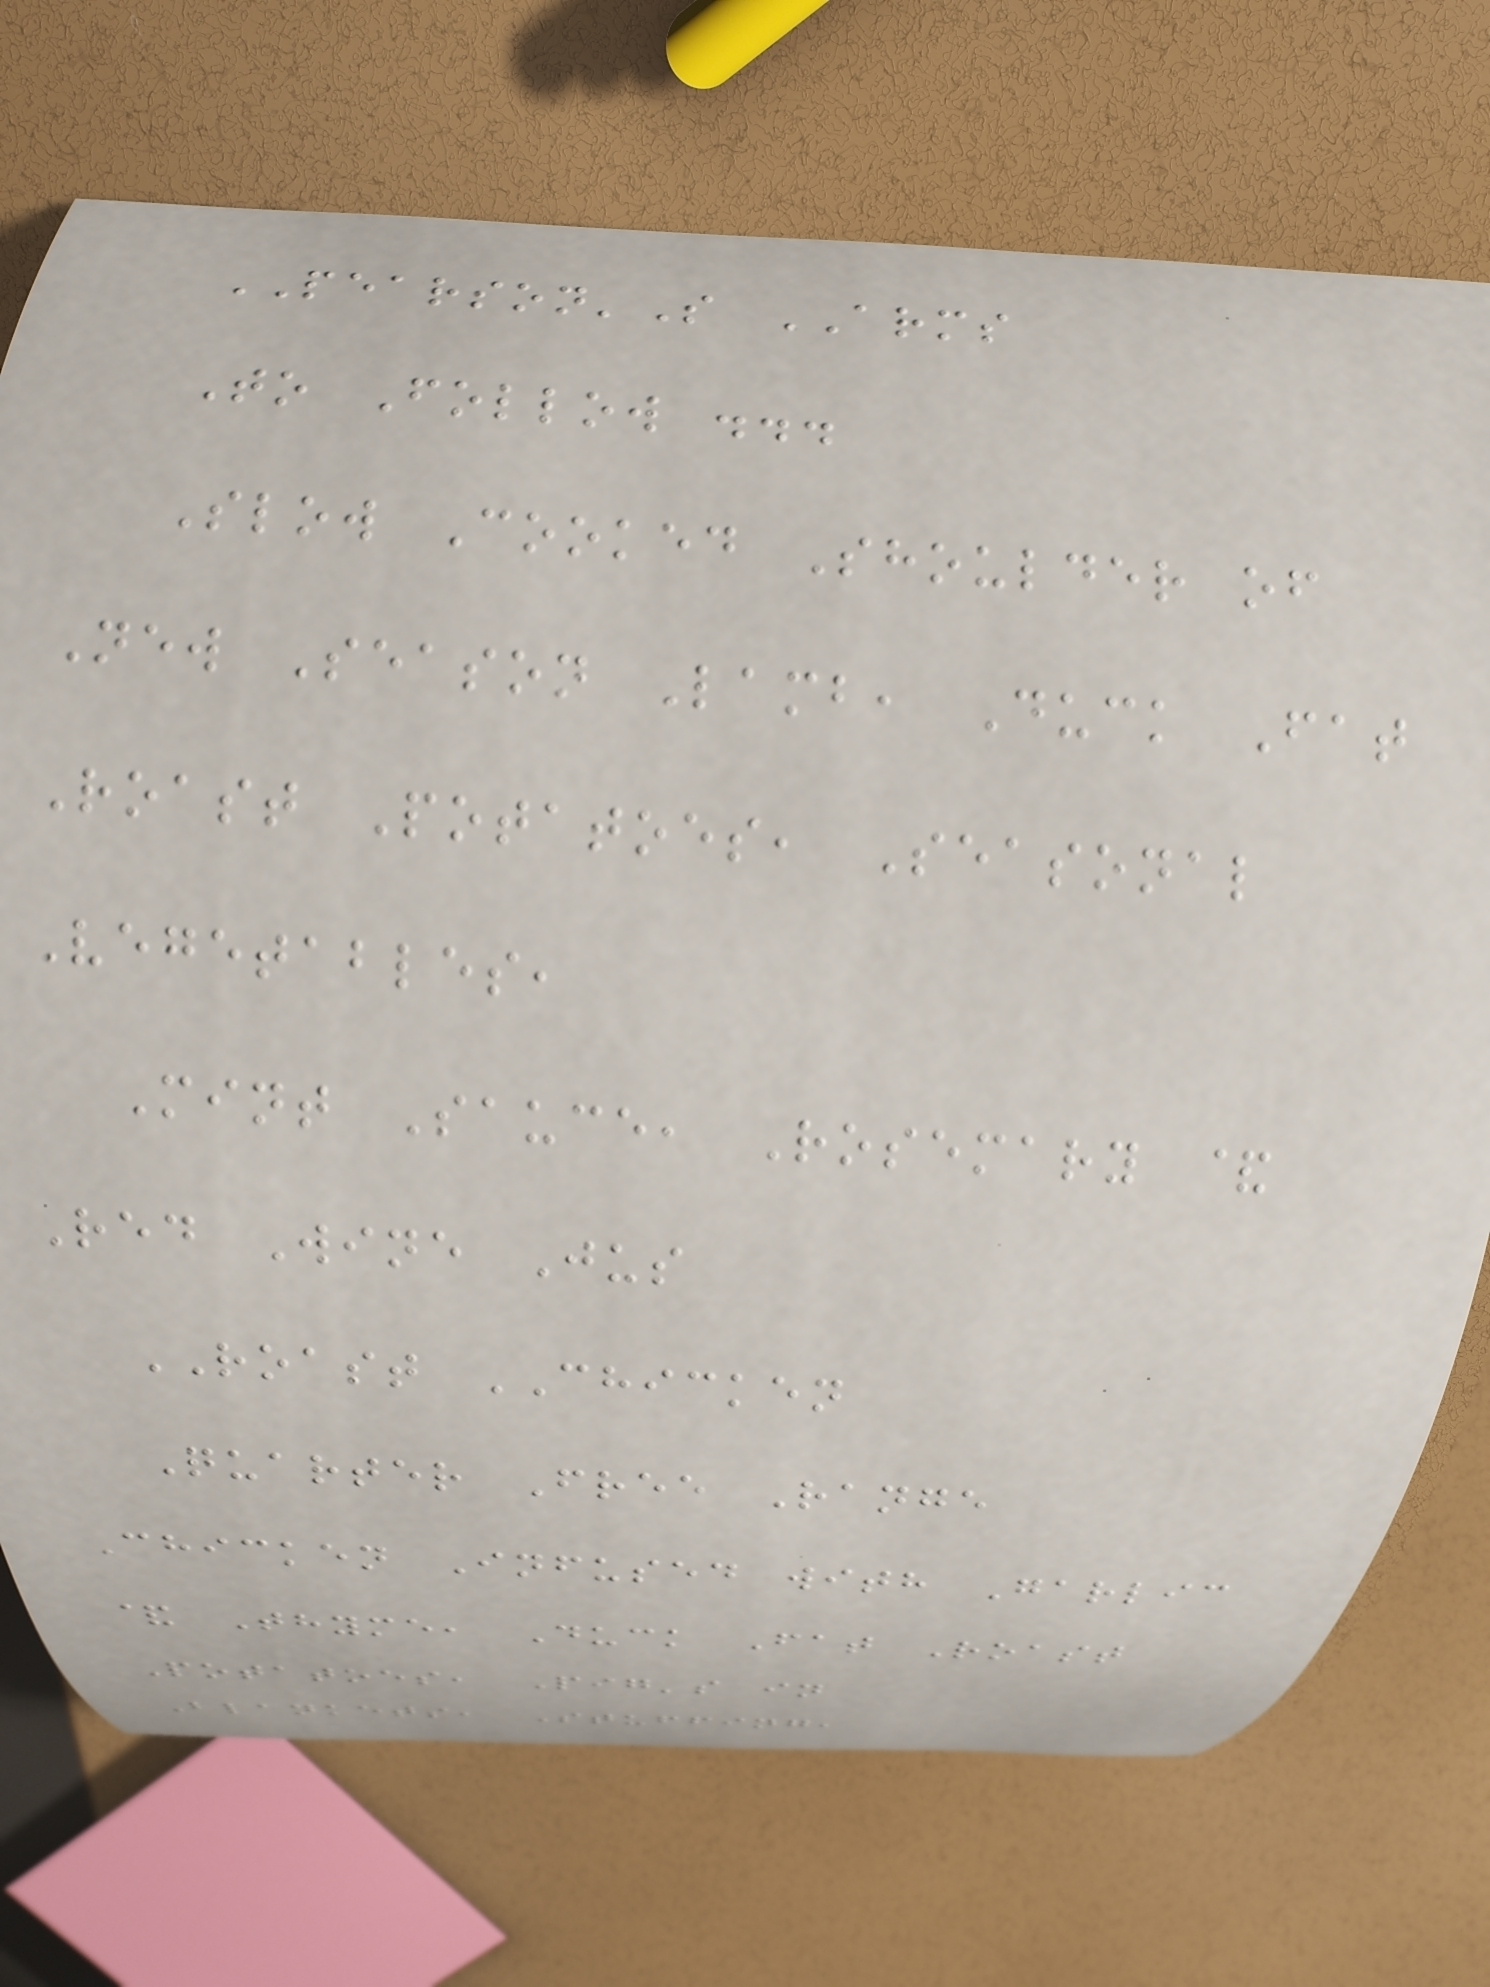PEARSON'S ARMS
To Follow ...
Slow Cooked Shoulder of
New Season Lamb, Duck Fat
Roast Potatoes, Seasonal
Vegetables,
Mint Sauce, Rosemary &
Red Wine Jus
ROAST CHICKEN
Quarter Free Range
Chicken Infused with Garlic
& Thyme, Duck Fat Roast
Potatoes, Pig's in
Blankets, Stuffing,
